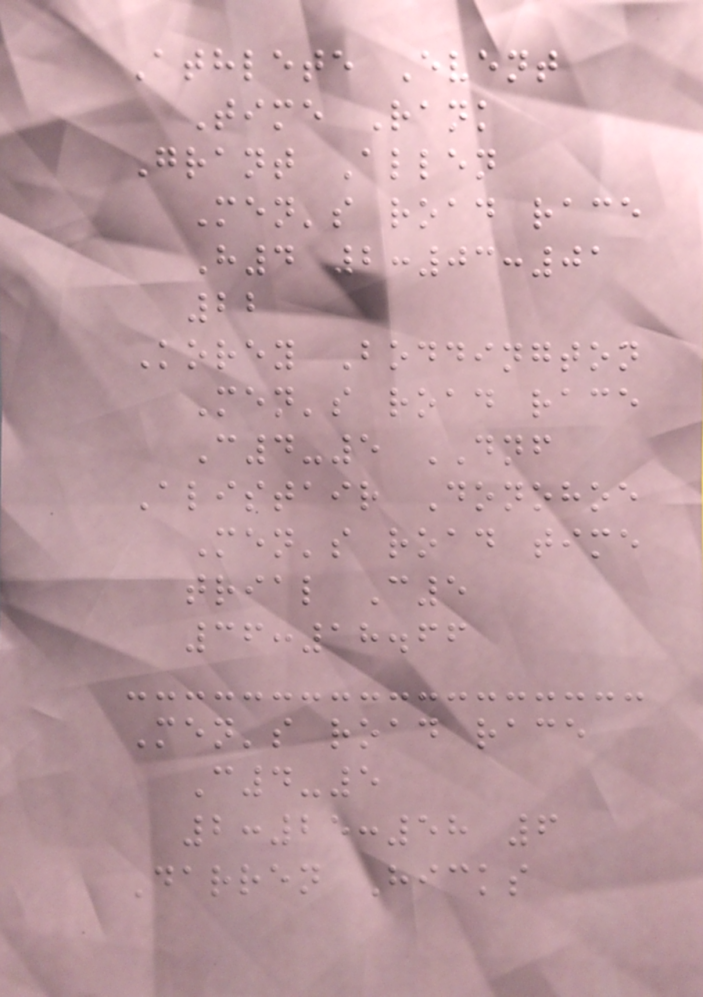Athlete Event
Time Rank
Grant Allen
Men's road race
H4 2:03:01
22
Korey Boddington
Men's road race
C4-5 DNF
Alistair Donohoe
Men's road time
trial C5
36:18.66
Men's road race
C4-5
2:25:58 6
Darren Hicks
